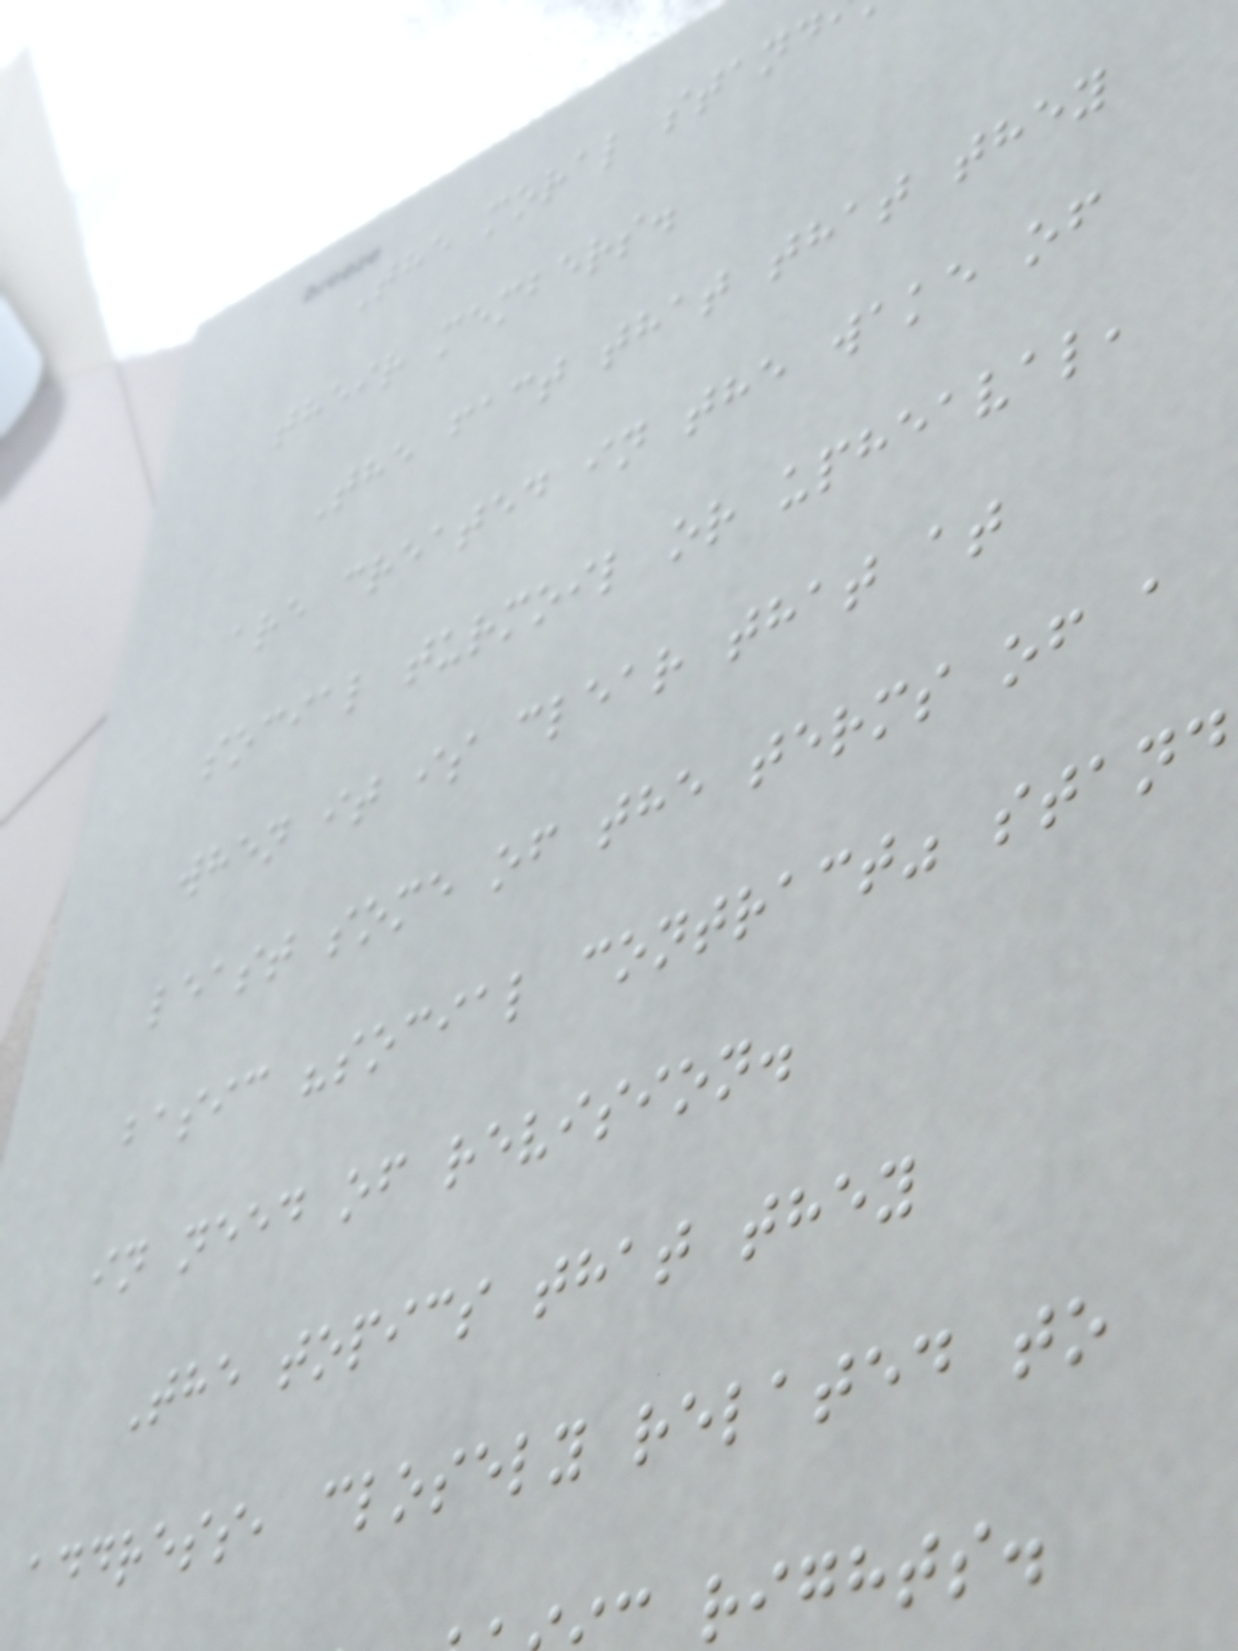The moral stand
their members.
The fact that that they
are created in the wake of
social turmoil or upheaval,
when it is clear that at
least some of the terms of a
basic "social contract" stand
in need of revision.
The topics that they
address, closely related to
rights.
